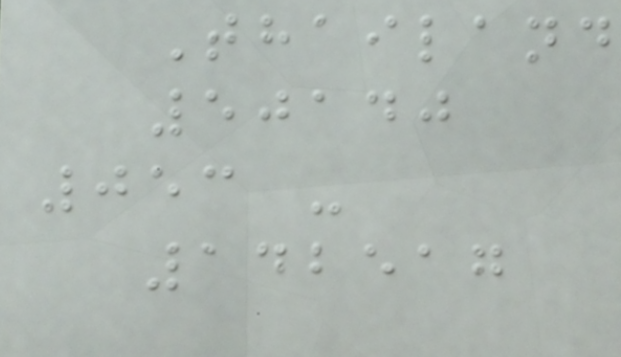Thailand
50140
053 -
142517
